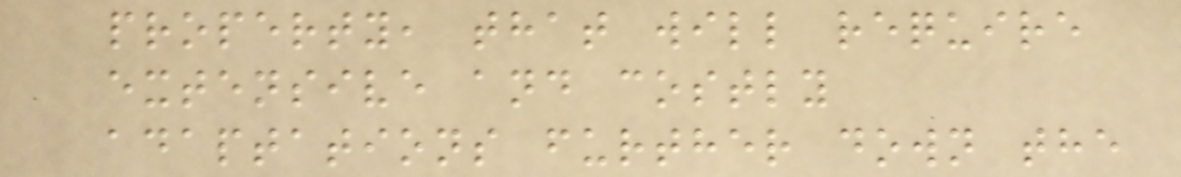property, that will require
extensive and costly
adaptations further down the
